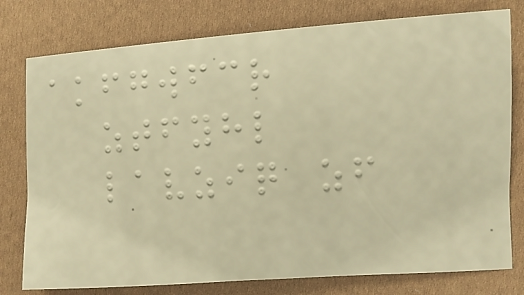akfgwfcr
ztfyhl
lavziq zf
